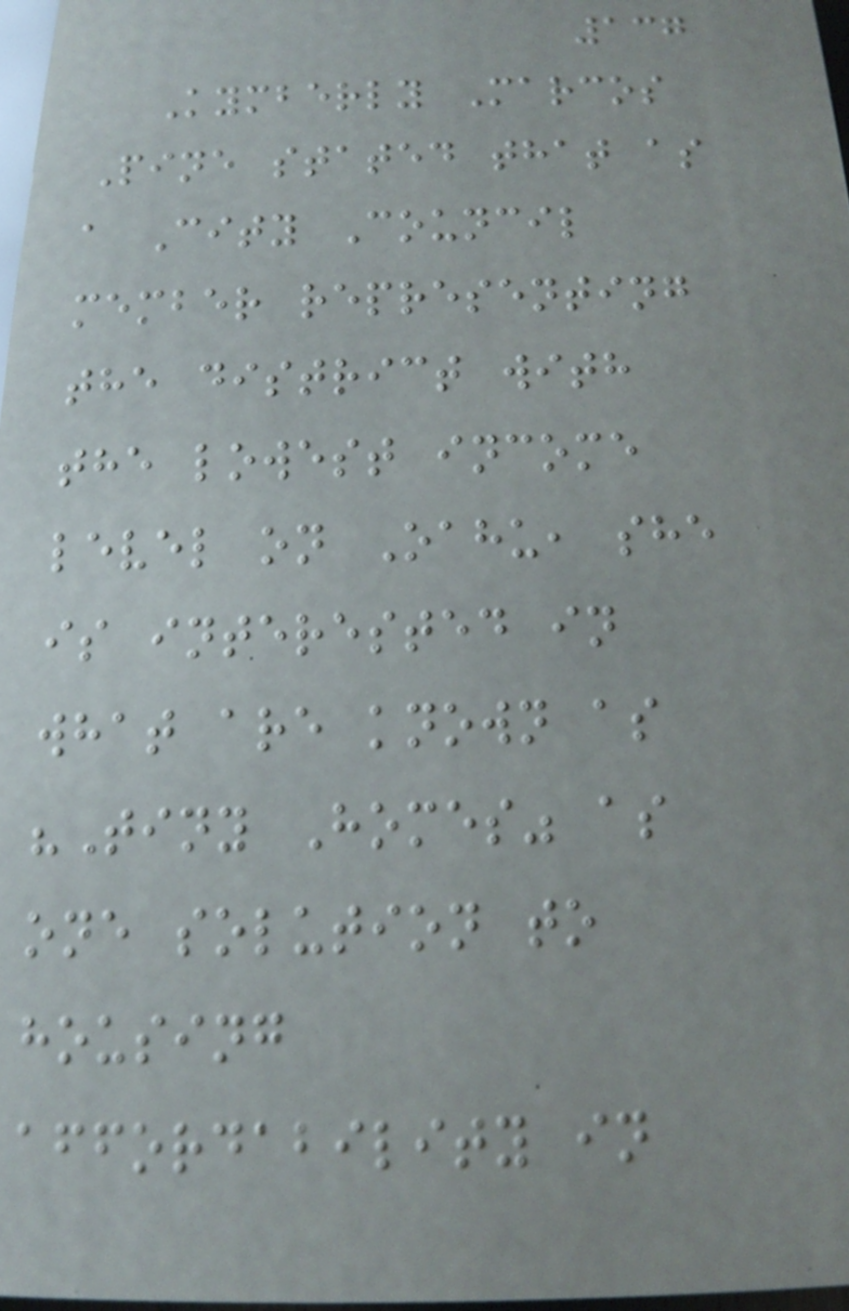137
Kymberly Marcos
Pine stated that as
a City Council
member representing
the district with
the lowest income
level on Oahu, she
is interested in
what are known as
"Tiny Homes" as
one solution to
housing
affordability in
